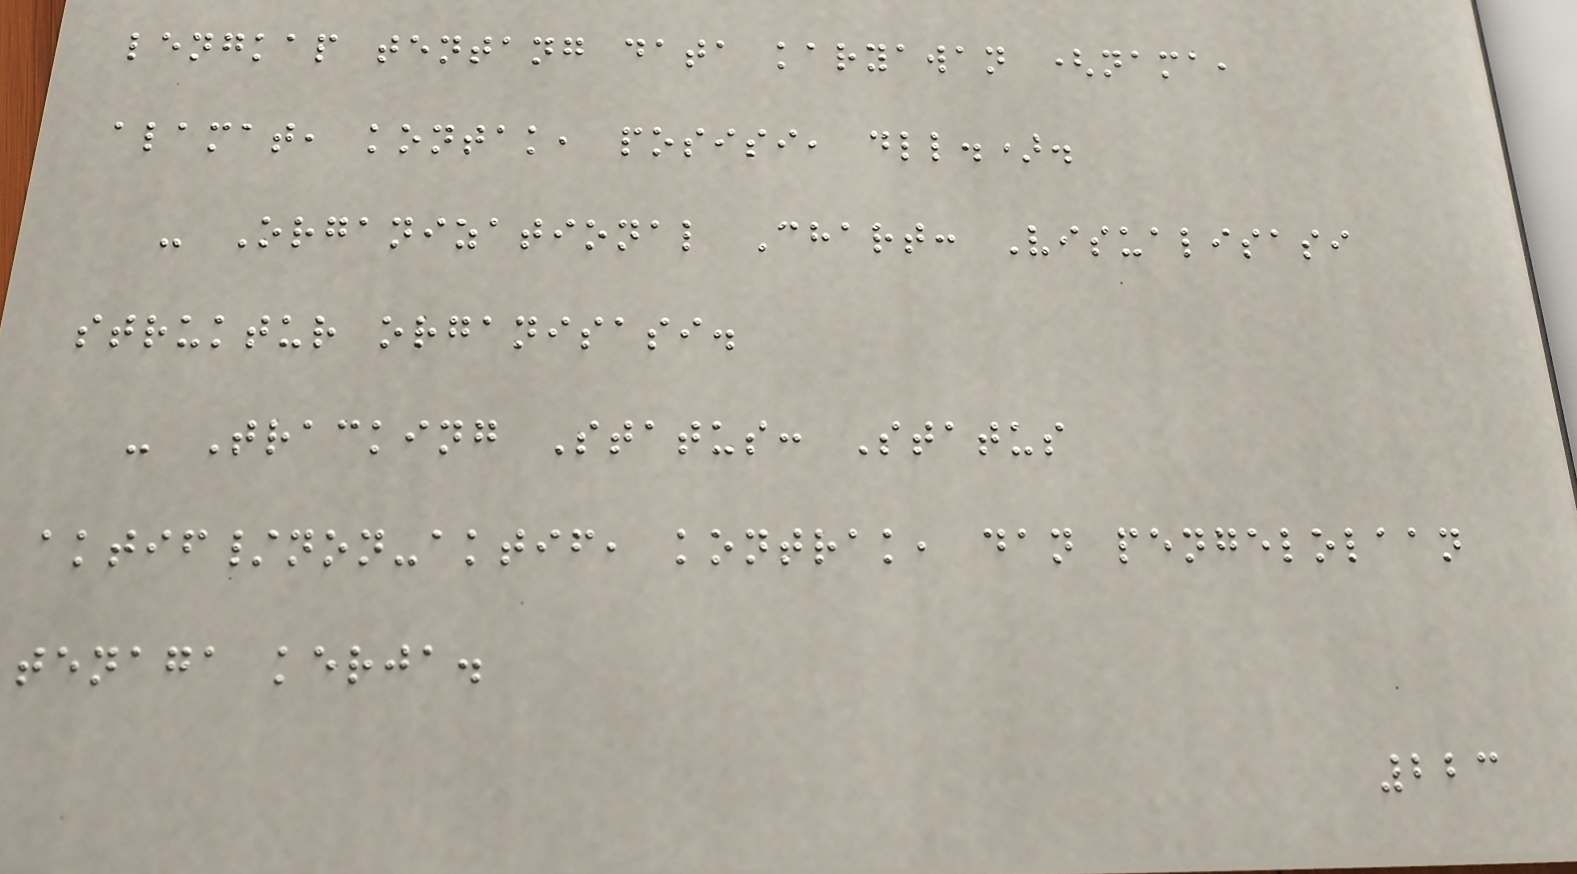lengkap tentang data karyawan (nama,
alamat, kontak, posisi, dll.).
- Organizational Chart: Visualisasi
struktur organisasi.
- Tracking Status: Status
aktif/non-aktif, kontrak, dan pengelolaan
tenaga kerja.
223
